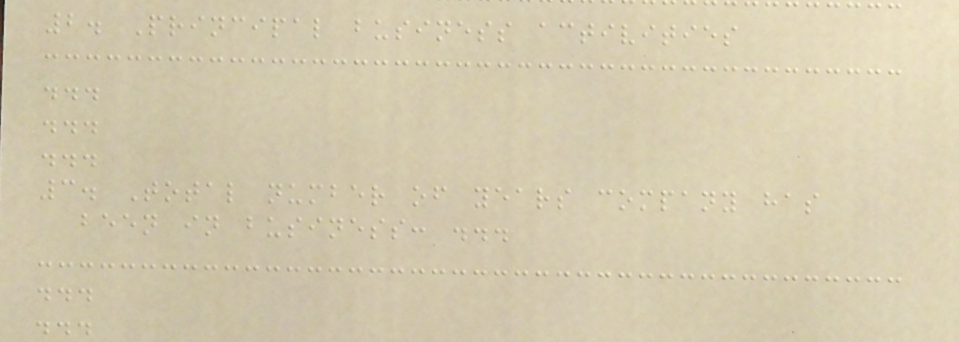2. Principal business activities
...
...
...
3. Total number of years company has
been in business: ...
...
...
